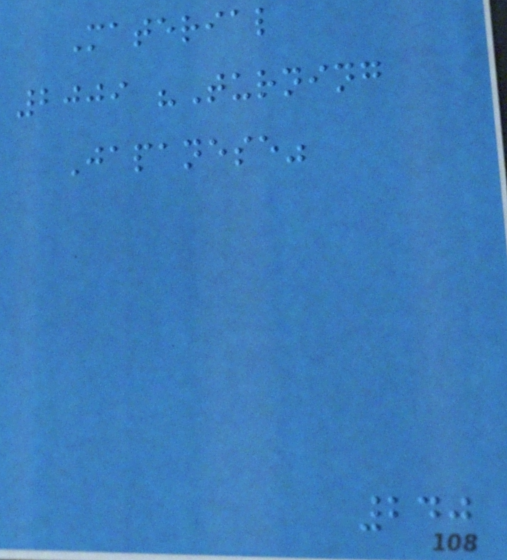Material
2009 "Turning
Japanese"
240
